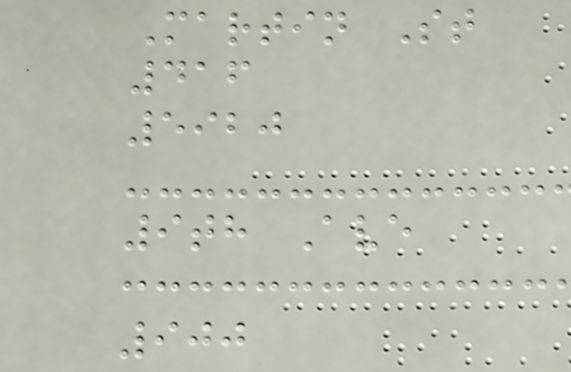Martin St
416
5920
9th Ave
900
